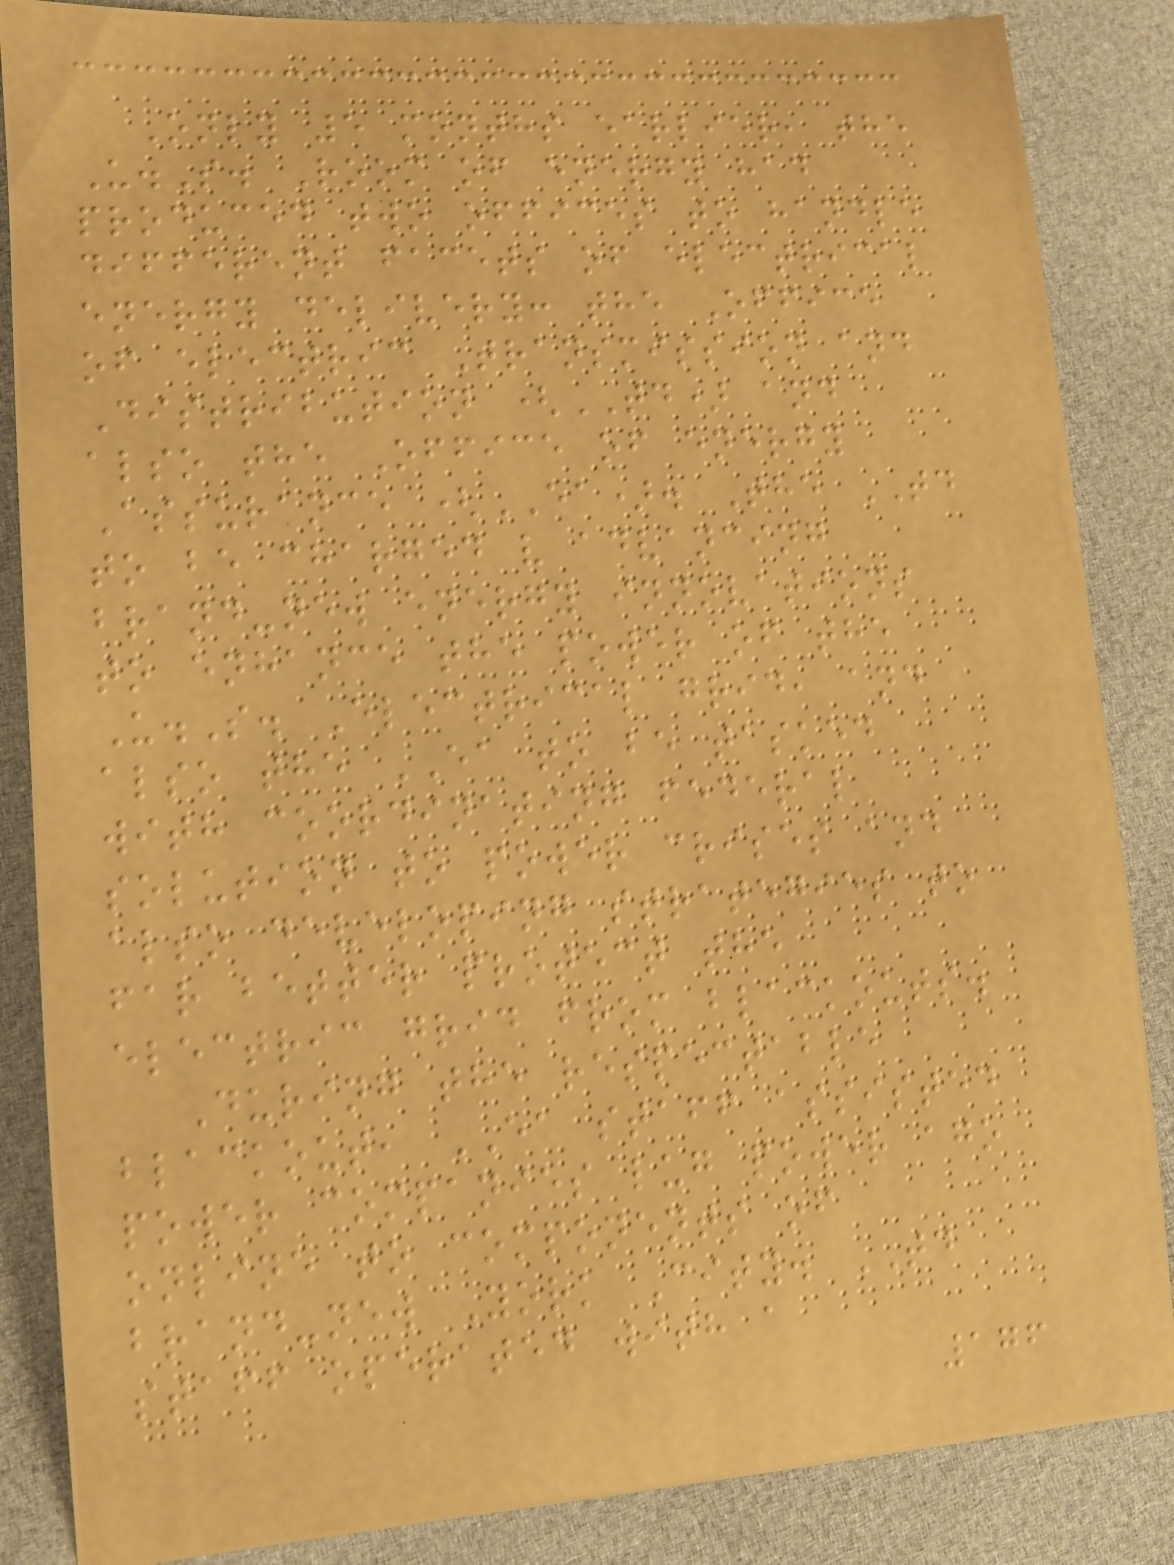Only 5 months earlier, the
U.S. Room of energy had
produced two offices to handle
different facets of electrical
energy delivery: the Office
of electric Transmission and
Distribution (TD) and
also the Office of energy
Assurance (EA). The TD
to be charged v advancing
brand-new energy innovations
to enhance the power of the
U.S. Electrical grid, and
also the EA to be tasked
with coordinating federal
solution to power crises and
also developing strategies to
far better protect the
electric grid from blackouts.
During the respectable
blackout, EA staff assisted
power companies lug power ago
online to components of
brand-new York City. TD
staff operated with a
176
